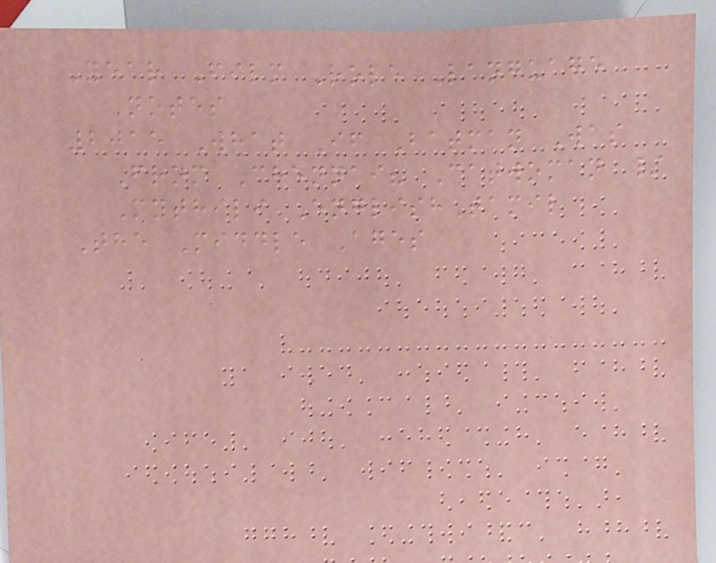Year Film Role Language
Notes
2015 What If Batman Was
From Chennai? Catwoman /
Mythili EnglishTamil
The Middle Ages
